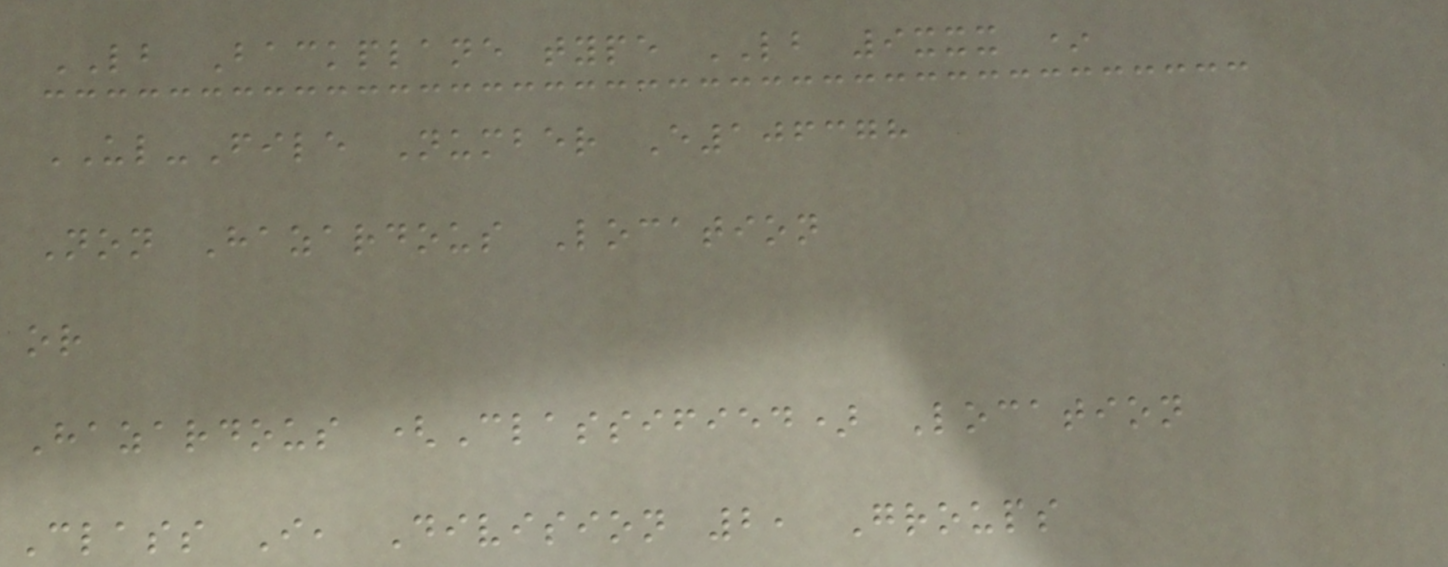LB Backplane type LB 9xxx *
UL-File Number E106378
Non Hazardous Location
or
Hazardous (Classified) Location
Class I, Division 2, Groups
